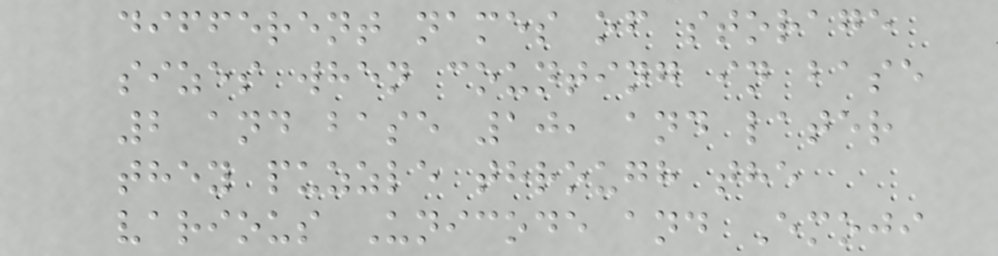different names of storage
sizes when counting in base
2 and base 10, and later
they puzzle through the
various Unicode and Emoji
